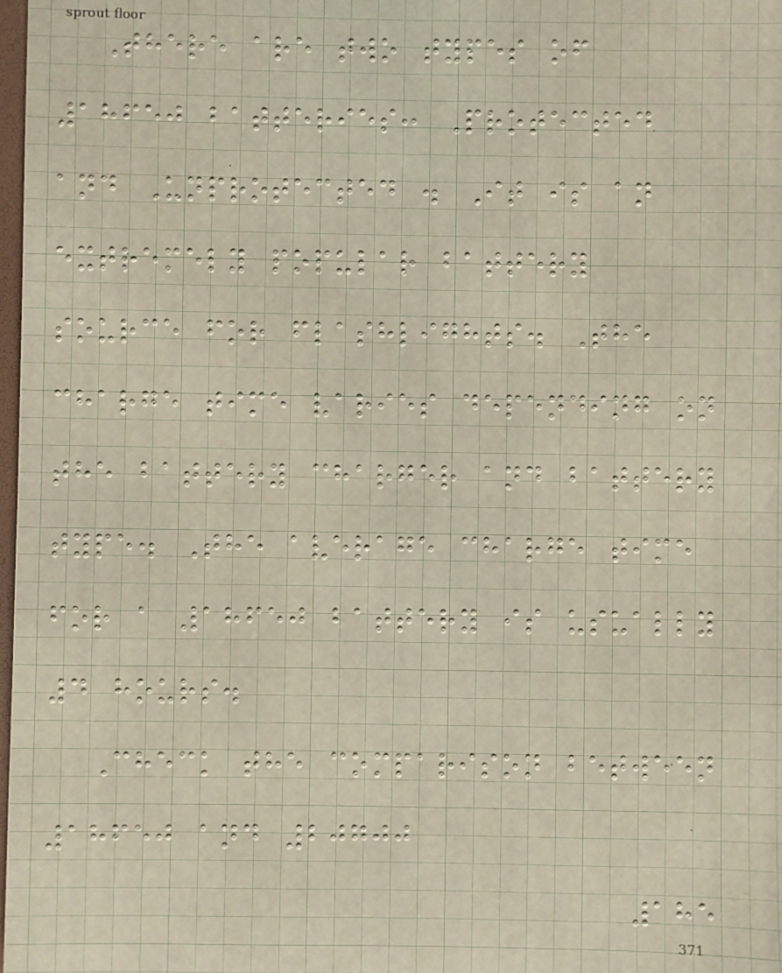There are two types of
18650 batteries: Protected
and Unprotected . It is an
extremely popular battery
source for flashlights. The
charge time varies depending on
the battery charger and battery
type. The average charge time
for a 18650 battery is usually
4 hours.
Check the comparison between
18650 and 20700
185
